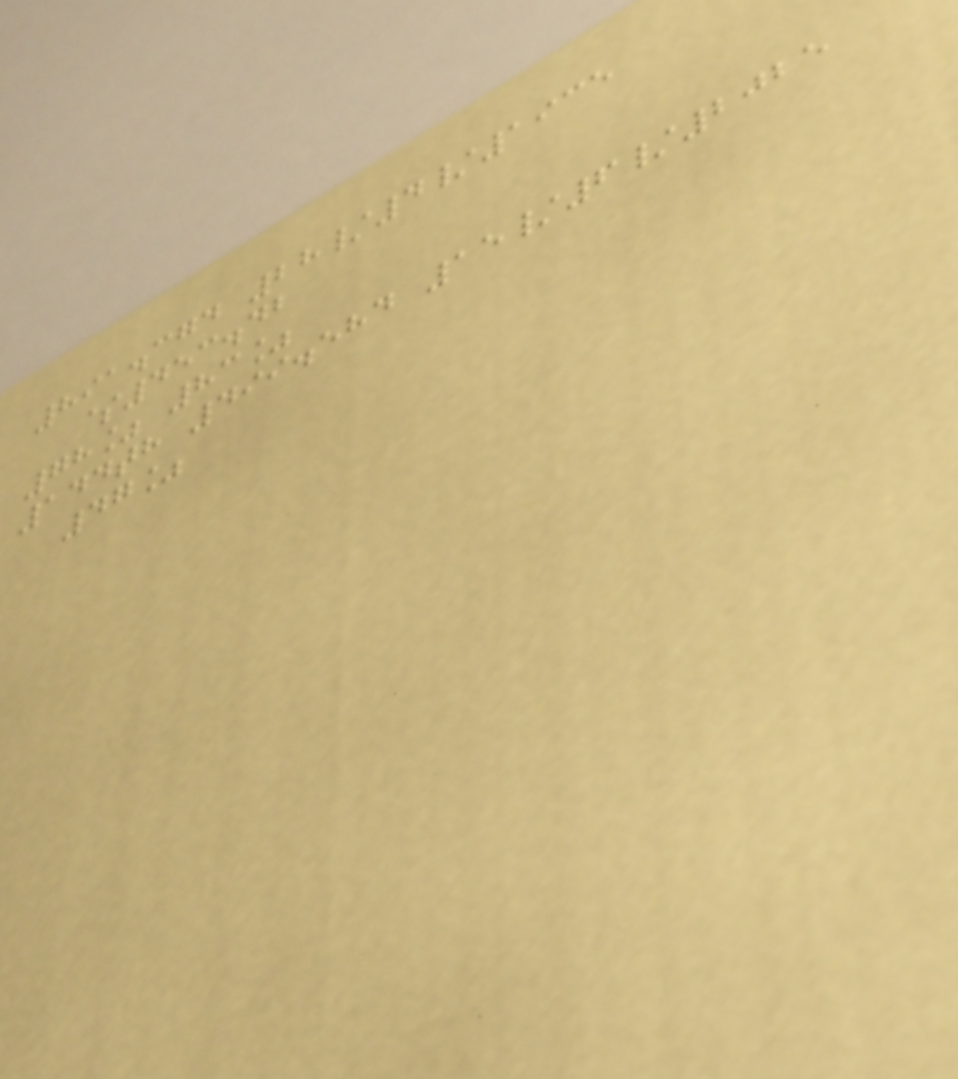891.374 28/4/1935
$453.42
78% 83%
144th 499.584 15/6/2025
47%
